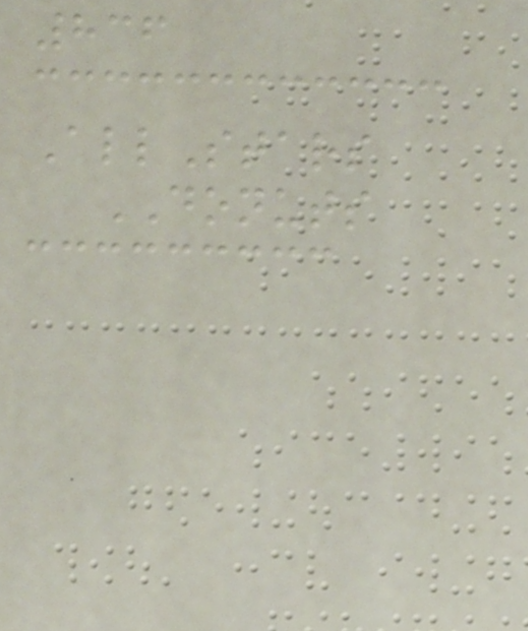836
AllStars
DONUTS
